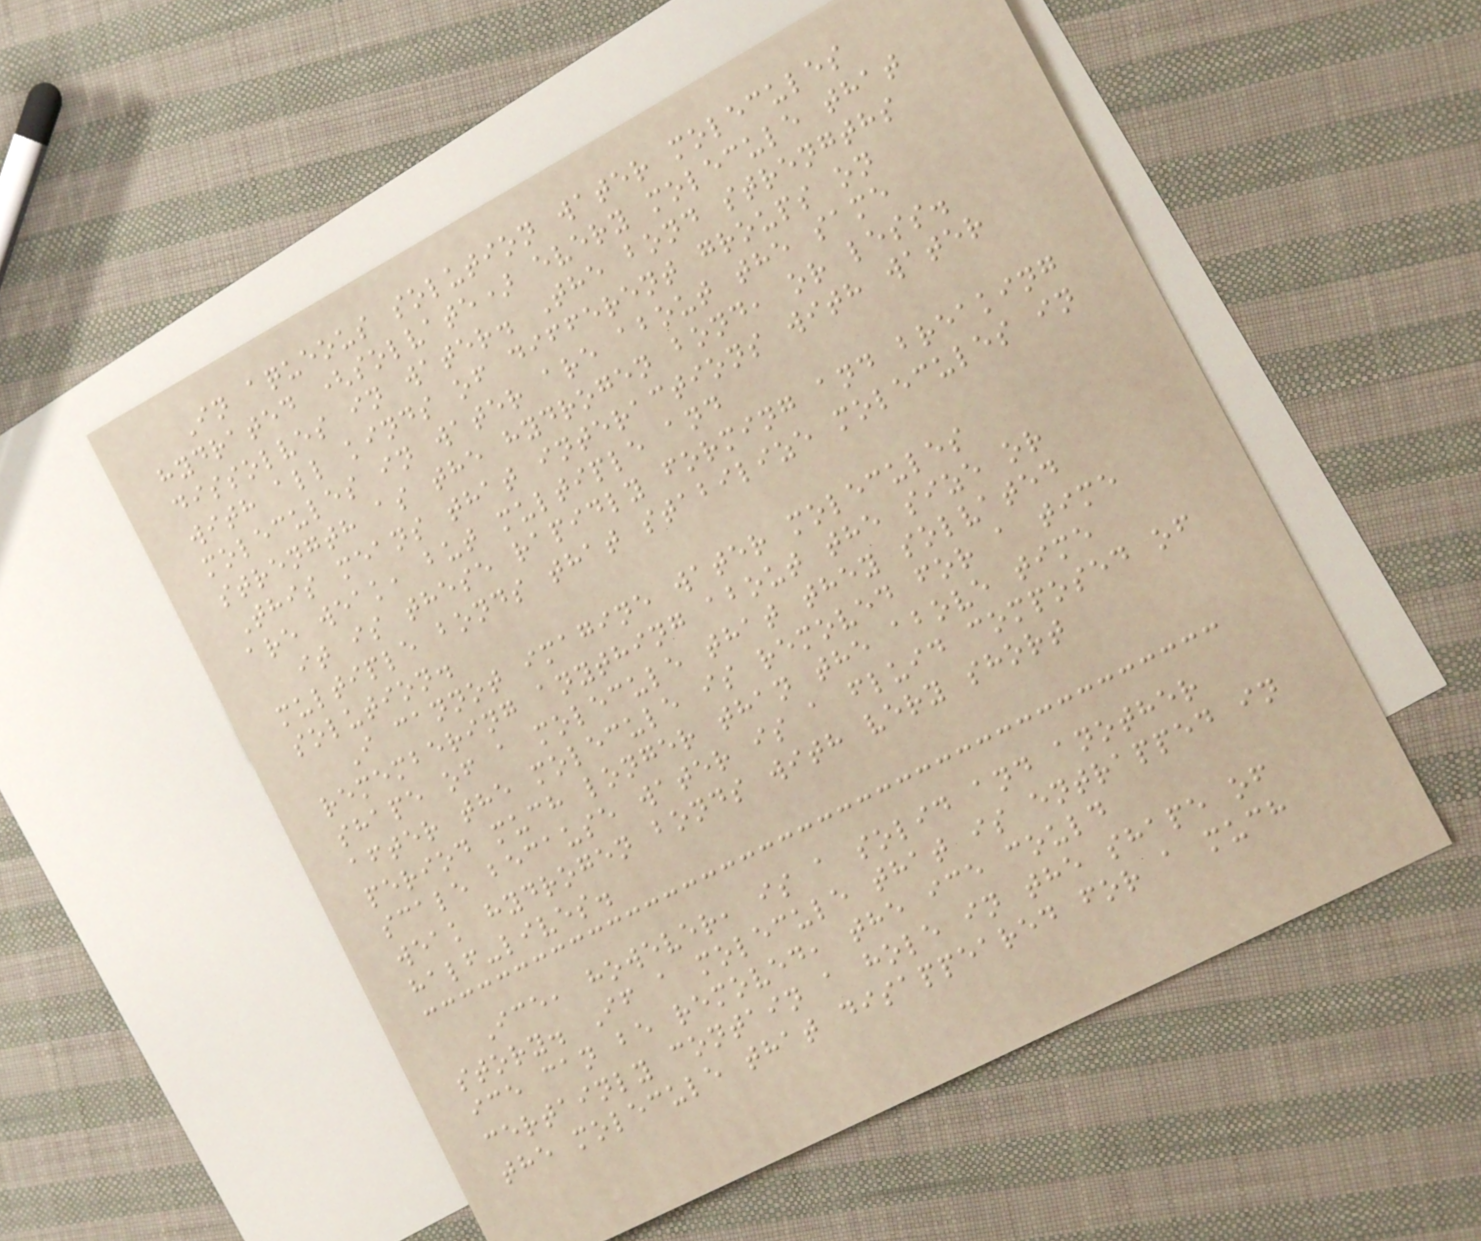In aqueous solution water molecules
hydrated (solvate) every molecule that
dissolves in water. The bond strengths
with all kinds of different groups on
molecules in water are about the same
strength as the hydrogen bond, or less.
This means that interactions with water
are weak, but multiple and
it is these rapidly forming and breaking
multiple bonds that stabilize molecules in
solution.
I cannot imagine water molecules
remembering anything about the size or
shape of a molecule that they solvated
after the molecule is removed for a time
period much longer than the above time
scale because water is a fluid composed of
weak hydrogen bonds with very short
half-lives.
Ice, however, is a solid and another
story. If a molecule that is entrapped in
ice can be removed, the ice could
certainly contain a hole in the shape of
the molecule that disappeared for a much
